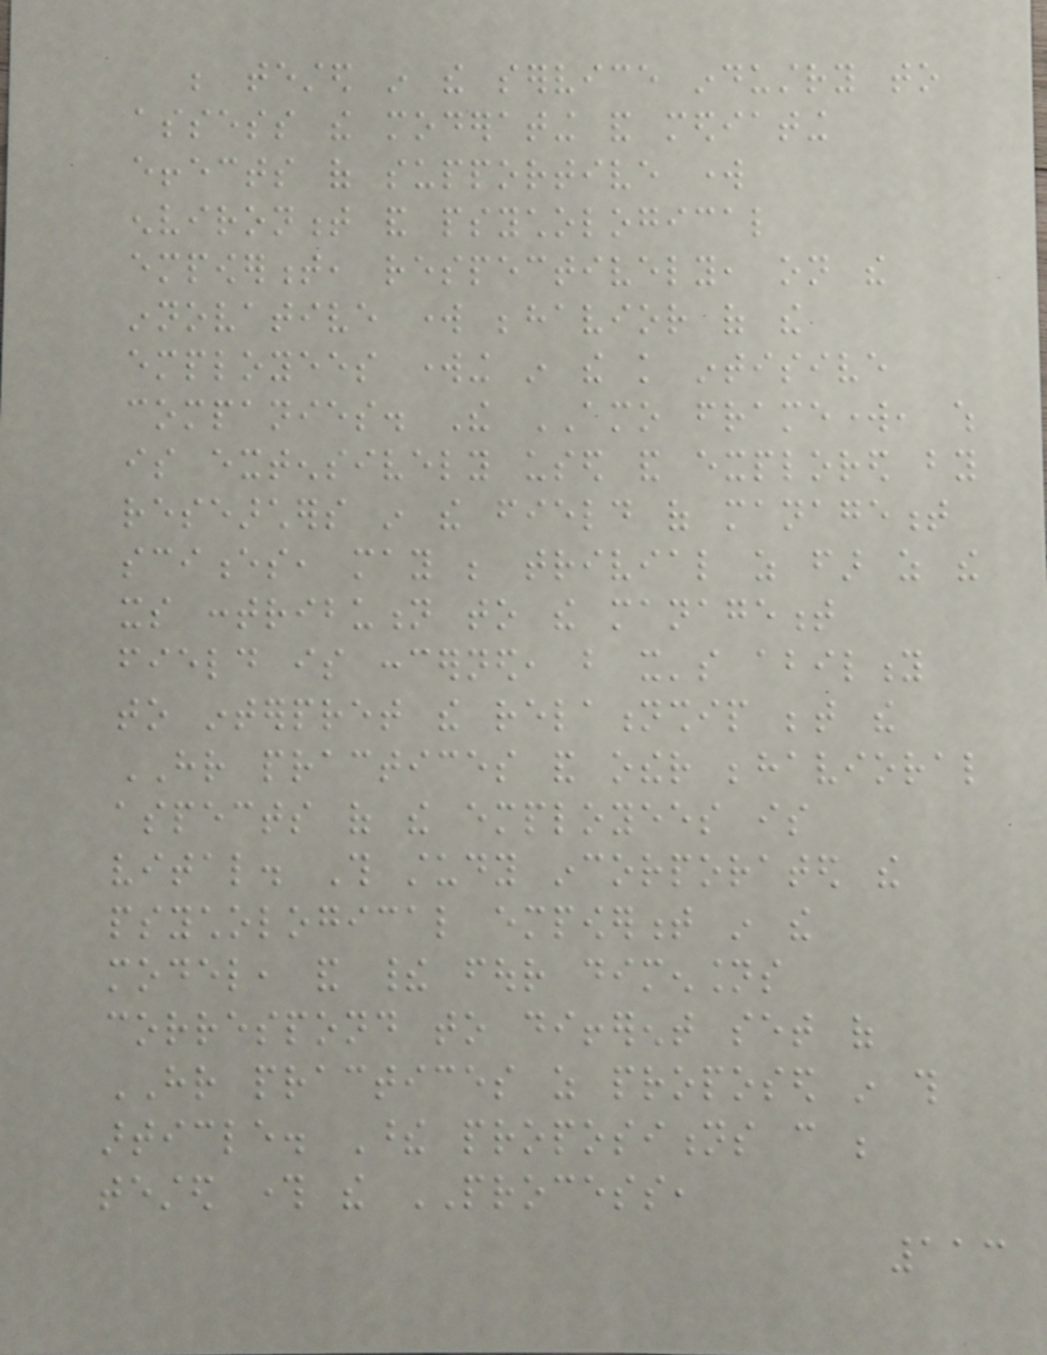be tested in the service industry to
assess the moderating and mediating
effects of supportive work
environment and psychological
empowerment, respectively, on the
innovative work behavior of the
employees working in the knowledge intisive
companies. The AMO framework, which
is extensively used and explored by
researchers in the field of management
sciences, may be trivial as far as the
its contribution to the management
field is concerned, but it's ability
to interpret the relationship between the
HR practices and other behavioral
aspects of the employees is
vital. This study incorporated the
psychological empowerment in the
model, and their four dimensions
correspond to different set of
HR practices as proposed in this
article. These propositions can be
tested through the PROCESS,
113
